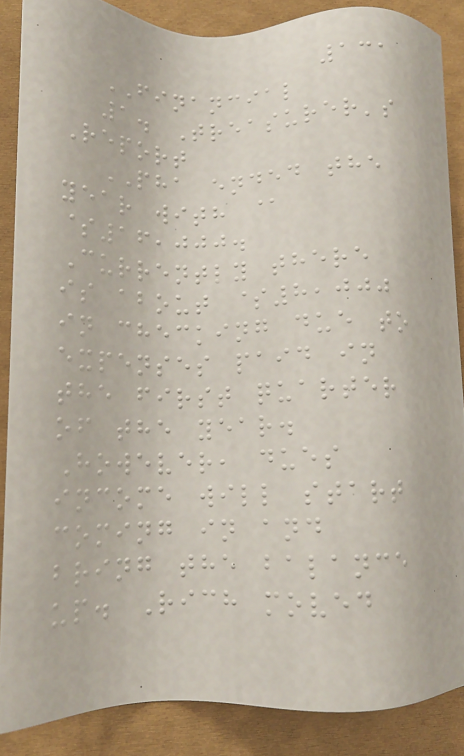131
FINANCIAL
1. Treasurer's
Report
PHA ended the
year with @
$16,000.
Currently there
is about $8,000
in checking due to
expenses paid in
the first quarter
of the year.
However, dues
income will start
coming in and
bring the balance
up. Rich moved
